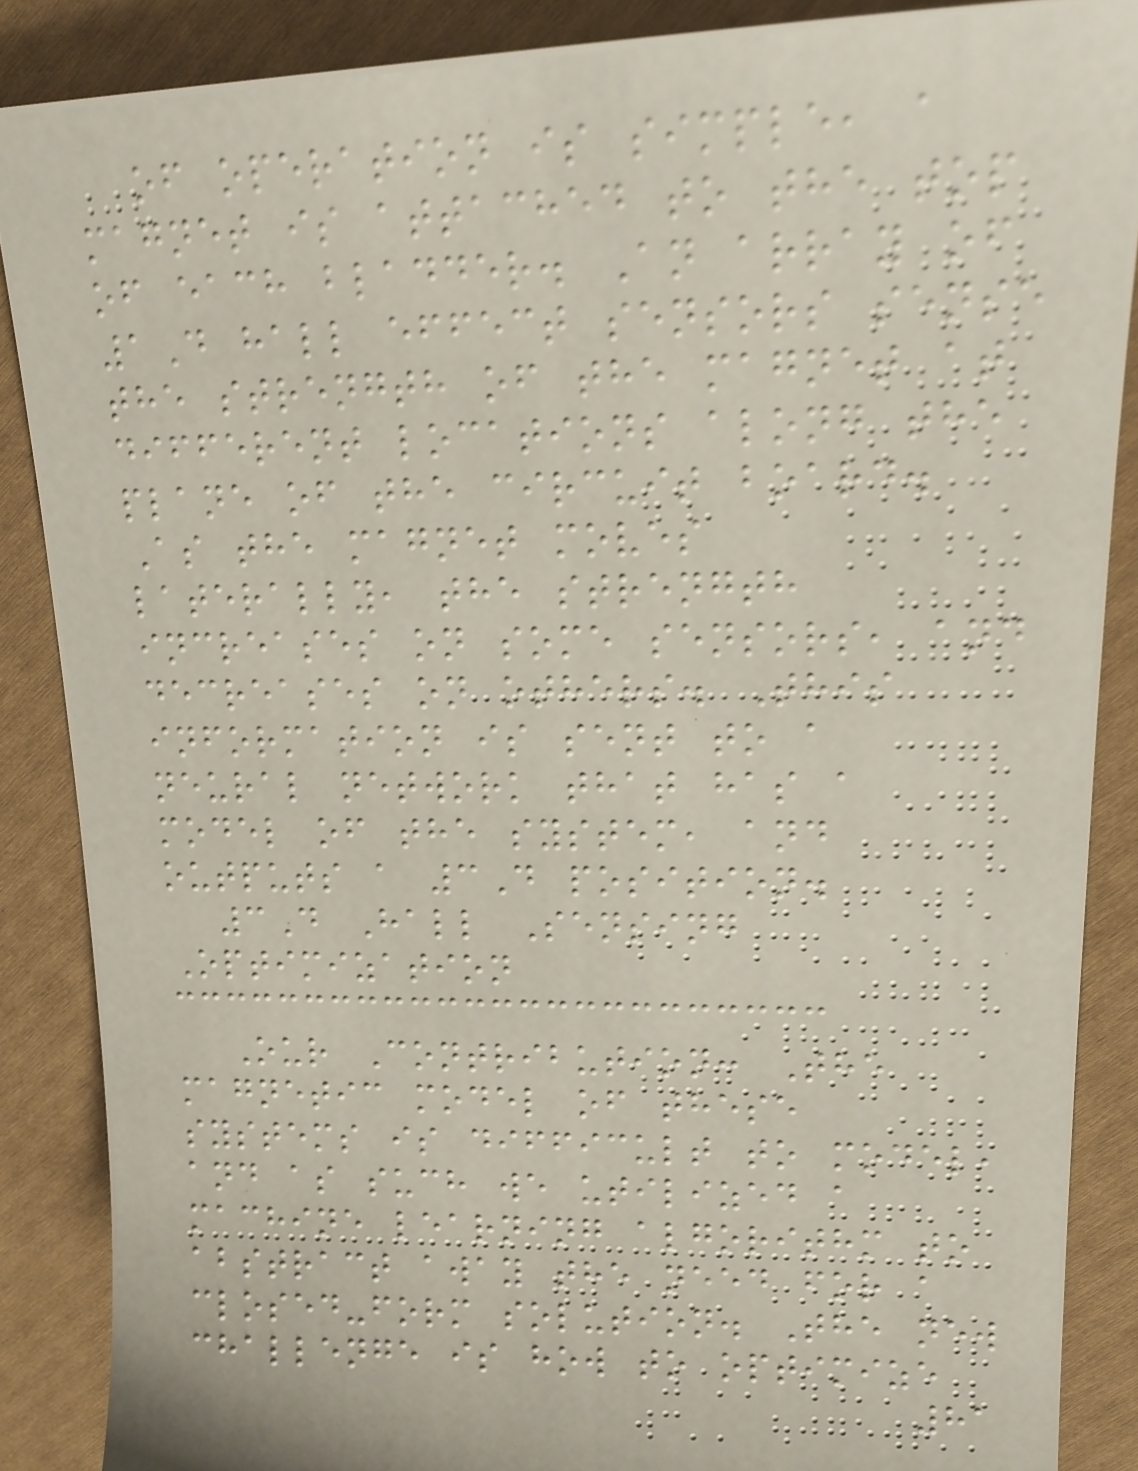of operation is simple, a
magnet is attached to the top
of each bladder. An array of
1D hall effect sensors sense
the strength of the magnet at
different locations along the
plane of the circuit board.
As the magnet moves
laterally, the strength
increases on some sensors, and
decreases on others. This
information is sent to a
neural network that has a
model of the system, and
outputs a 3D position.
3D Hall Sensing
Optimization
Our Contribution: The
magnetic model of these
systems is difficult to model,
and as such we utilized a
machine learning algorithm to
abstract away the need for a
closed-form solution. The new
challenge is how to optimize
81
